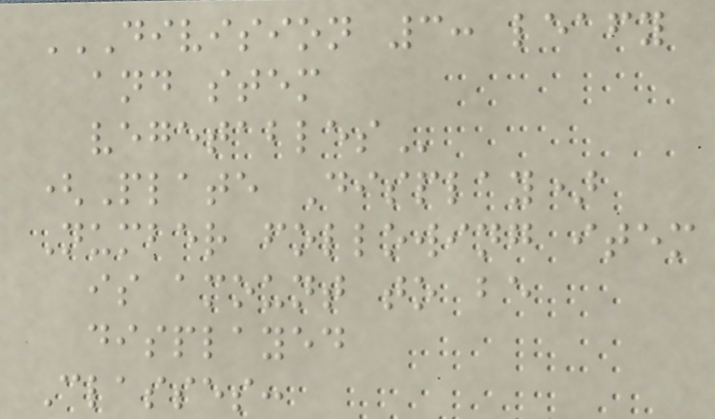DIVISION 3: LEAFY
AND STEM
VEGETABLES
(Plate Display)
Number following item
is amount to be
displayed
Classes:
